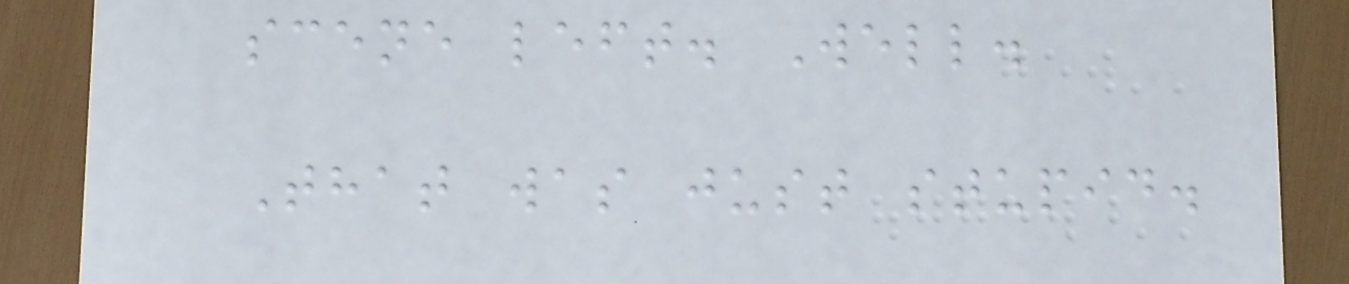scene left. Well.
That was just stupid.
